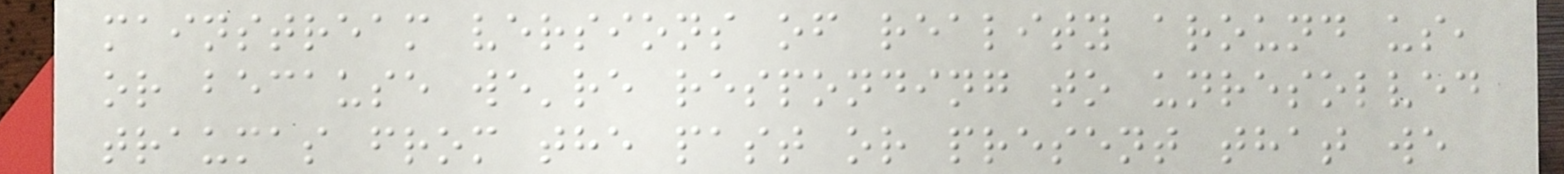mainstream versions of reality around us,
or because we're responding to unresolved
traumas from the past or present that we
